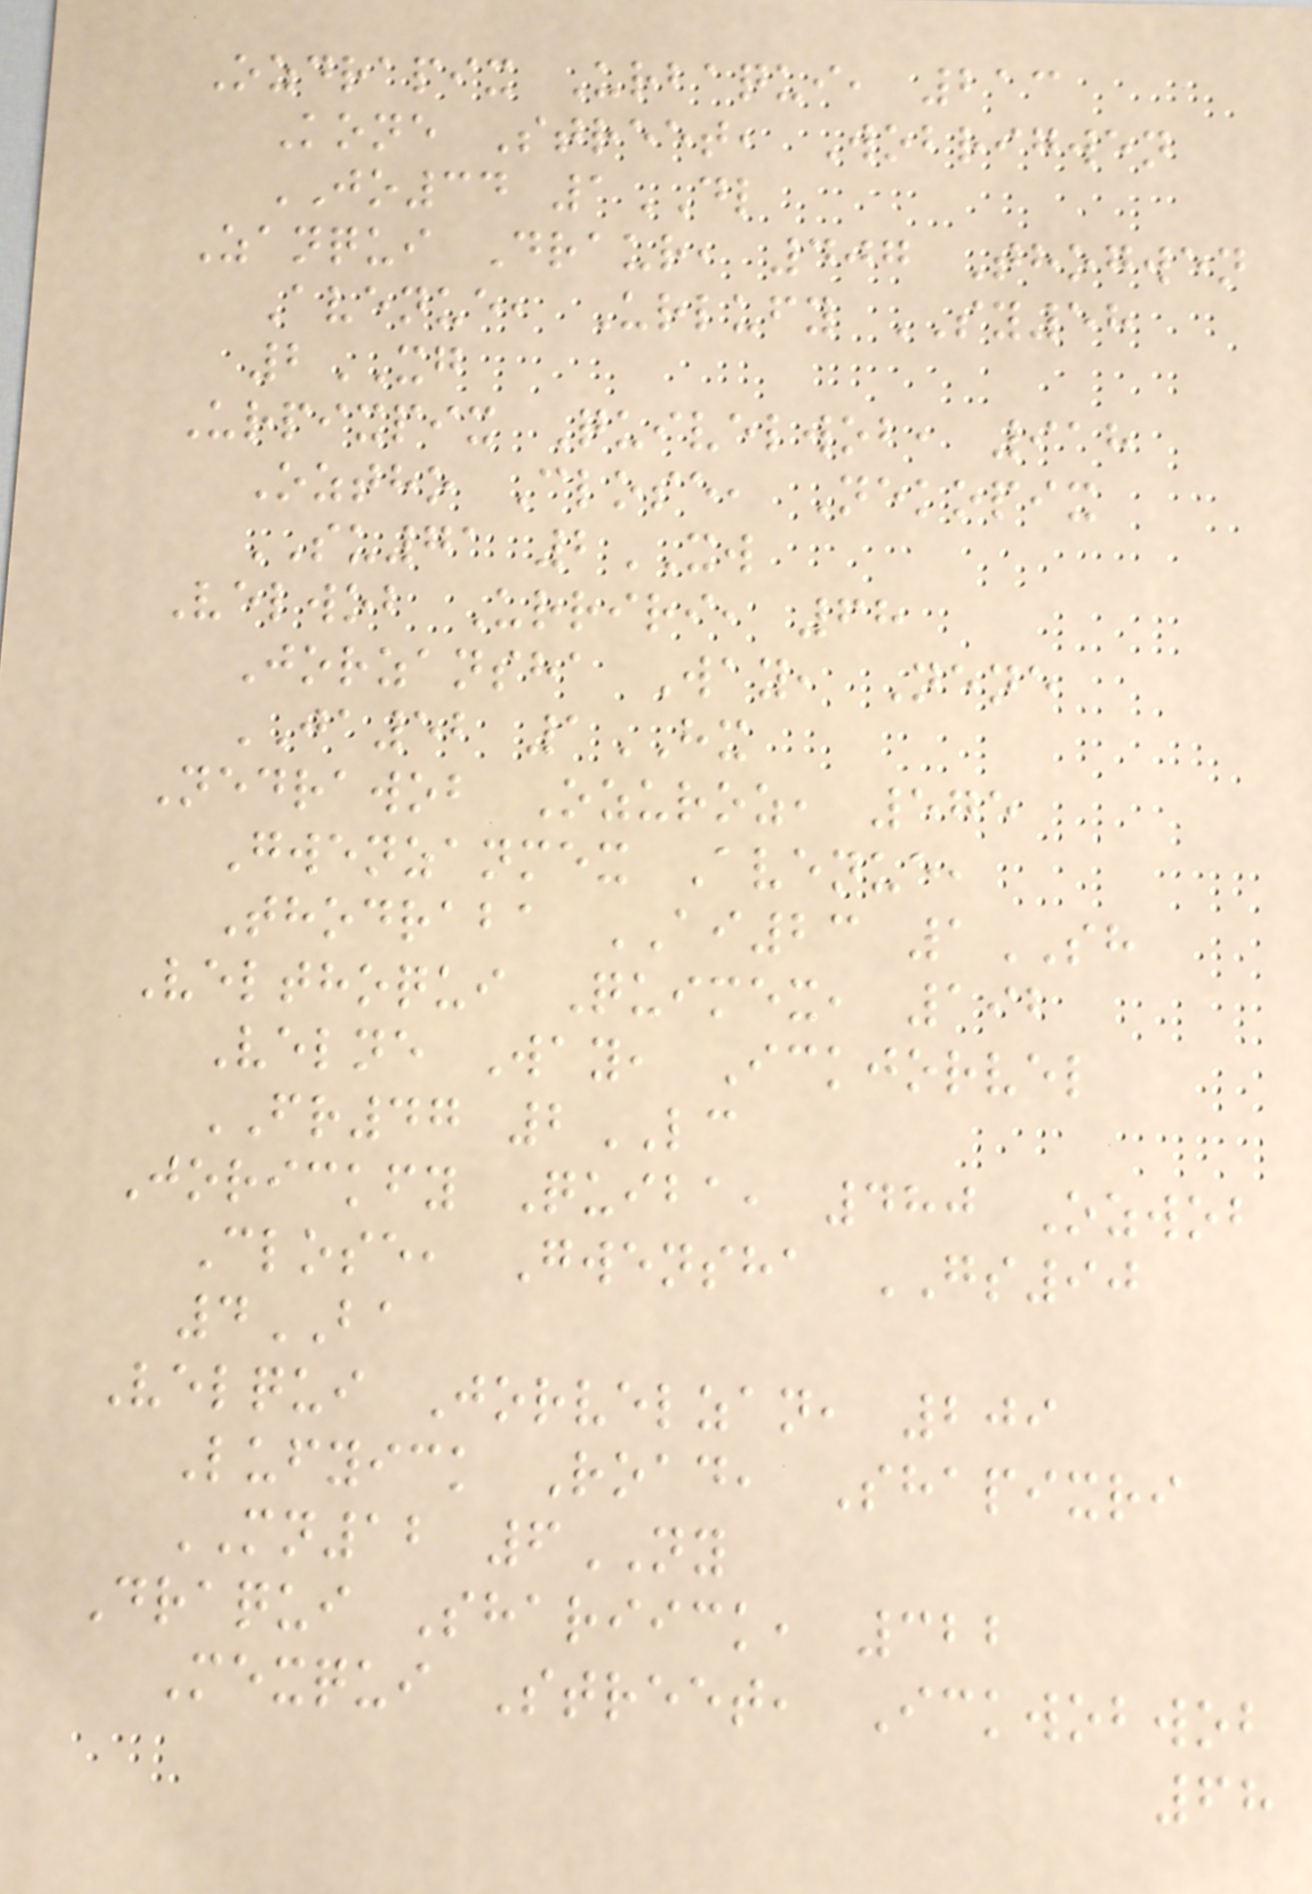Ozdrapix Urbaqui, 213
Kone Street, Wobrigwen
JO34 1DL
Zanqui Draur, 407 Thogwen
Avenue, Urlufy SY58
2XG
Urpixpix Quivelwob, 918
Oztho Close, Nekopix
SU71 2XW
Velwob Urriri, 68
Jorzansha Way, Nene
JA52 1HX
Nedrawob Ozuroz, 575
Gwenzanmex Avenue,
Thodraba AI23 1SH
Velthoqui Quimex, 192
Velne Way, Ickjorvel
FR47 2LC
Jorickfy Quiba, 480 Ozwob
Close, Gwensha GS90
4BA
Velqui Jorvelzan, 209
Lufyick Road, Shapixri
MN12 6NY
Draqui Shariick, 322
Mexqui Street, Ickwobwob
68
